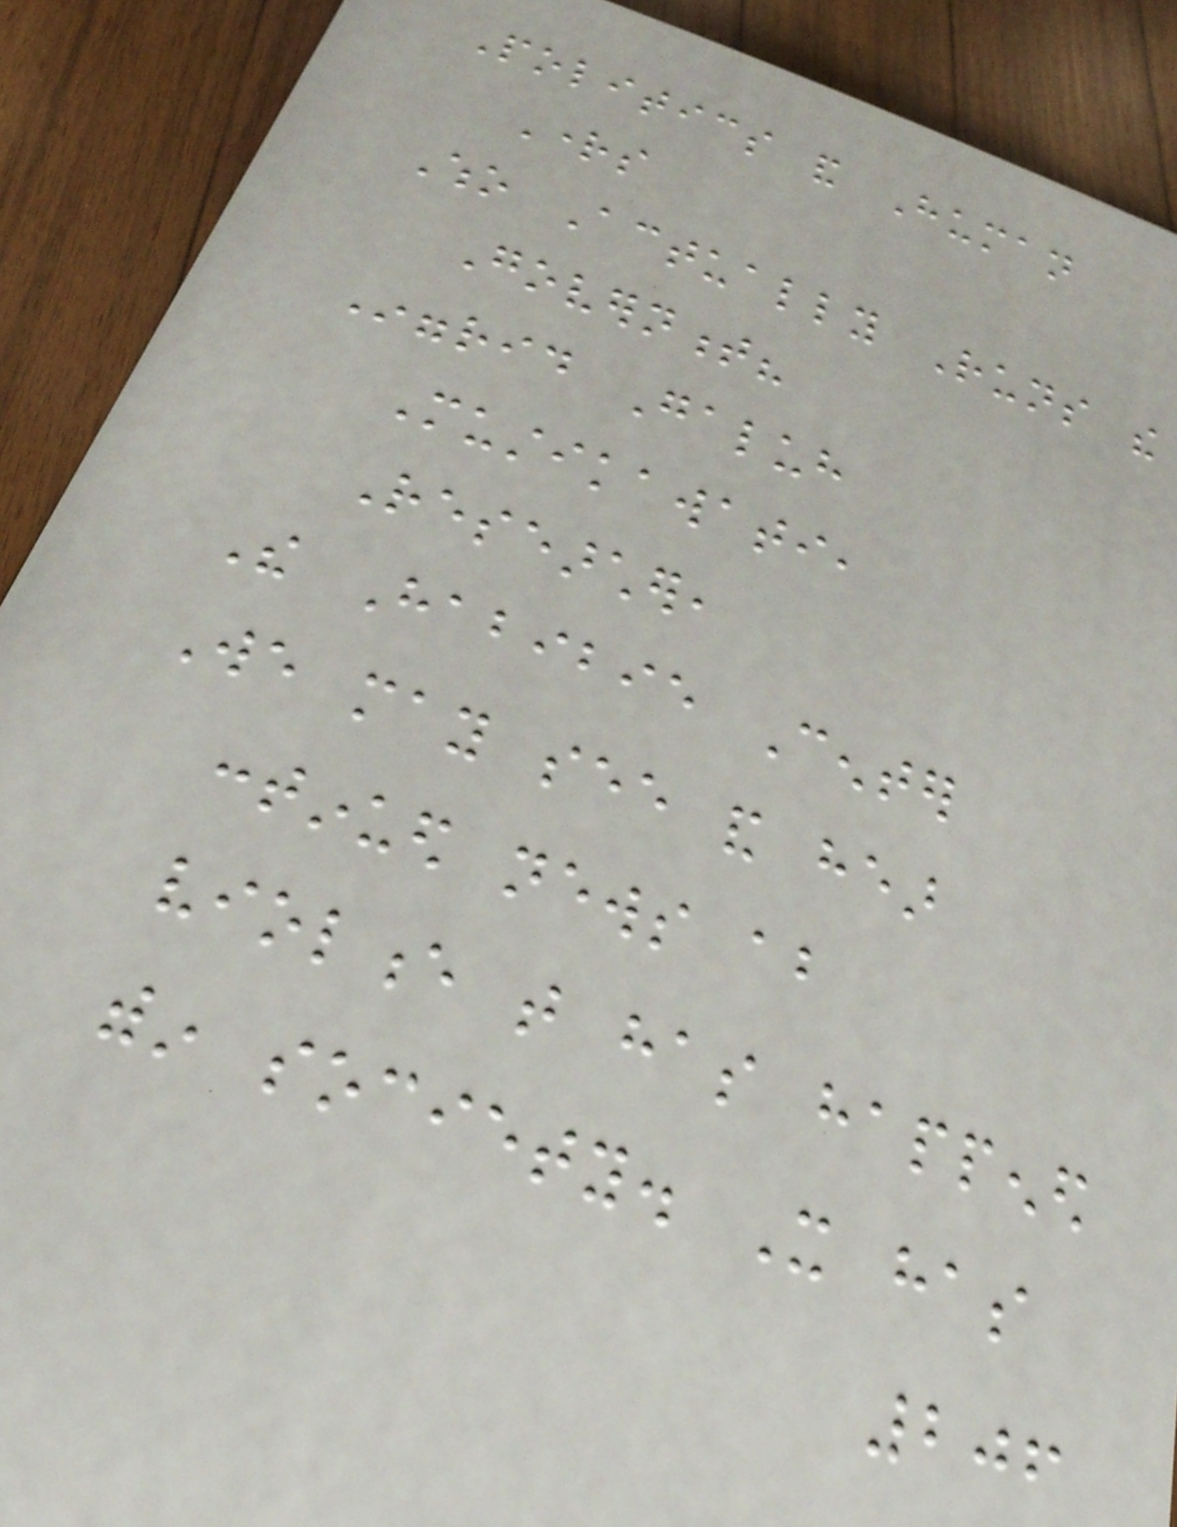Politics and Human
Rights
Who Actually Runs the
Government?
Inggrid Galuh
Mustikawati,
Researcher,
The Habibie Center
We may see and hear
continued news about
violence that has happened
within society. It has
206
